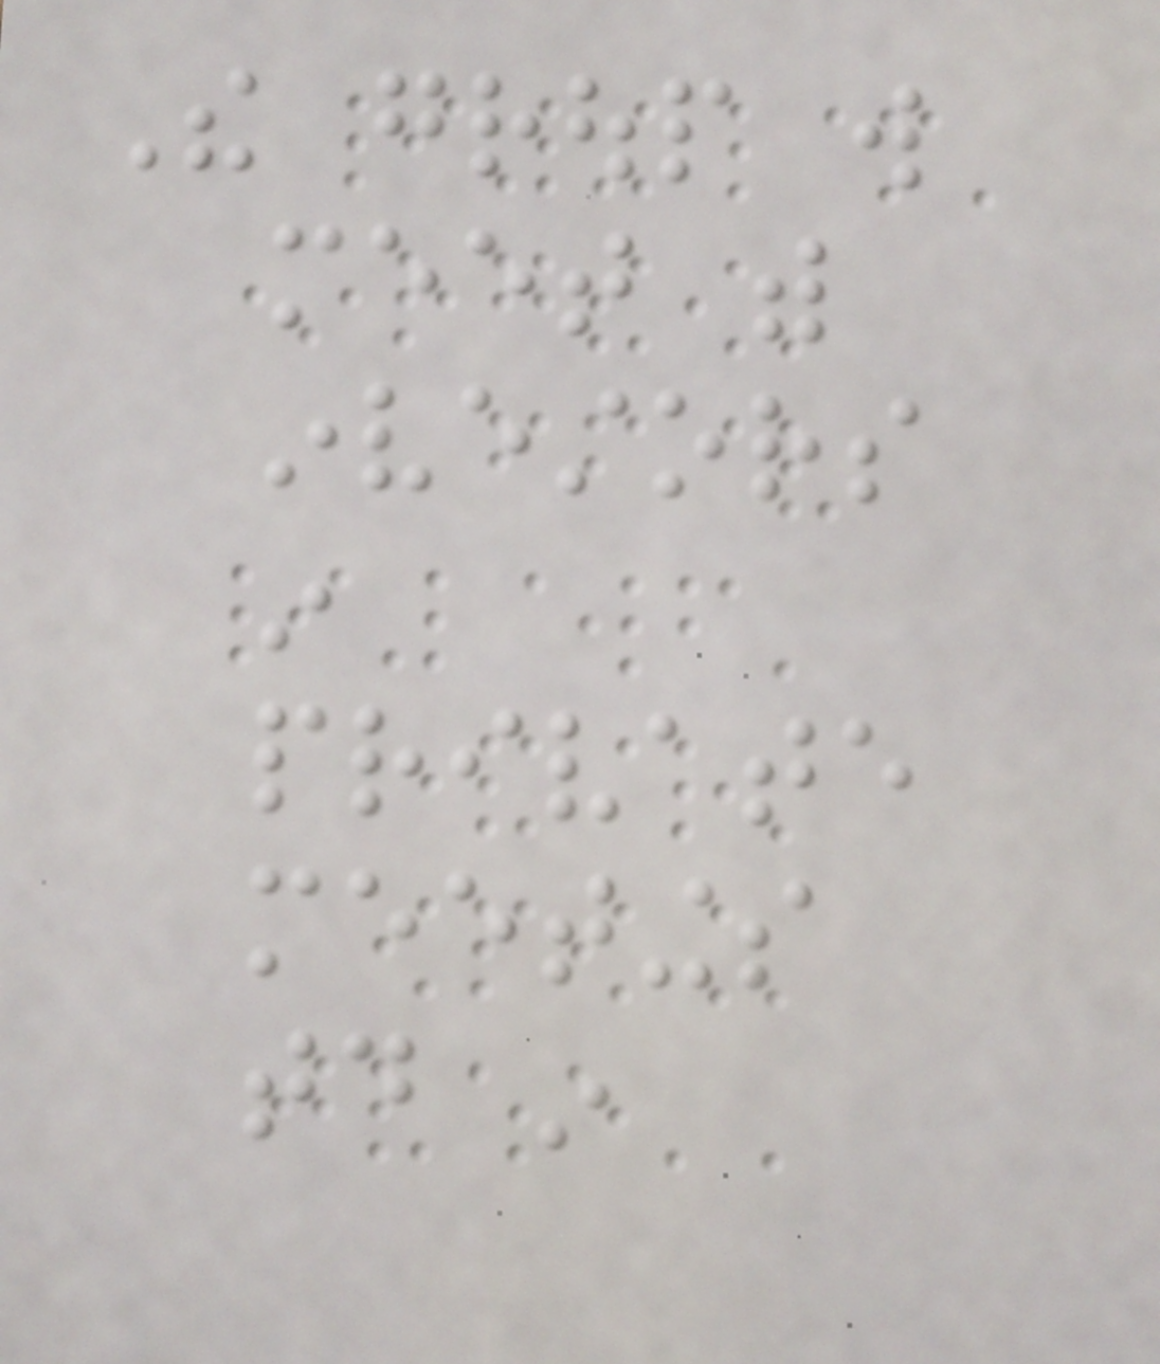The group will
meet with
investors
in
private
meetings
today in
